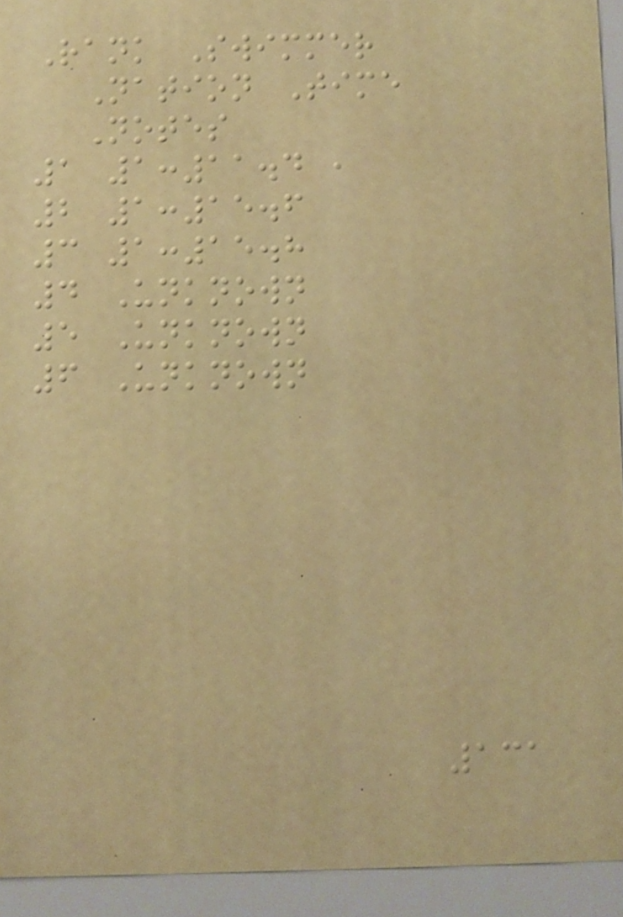Rank Swimmer
Nation Time
Notes
1 1:11.4 ,
2 1:15.6
3 1:15.8
4 Unknown
5 Unknown
6 Unknown
131
